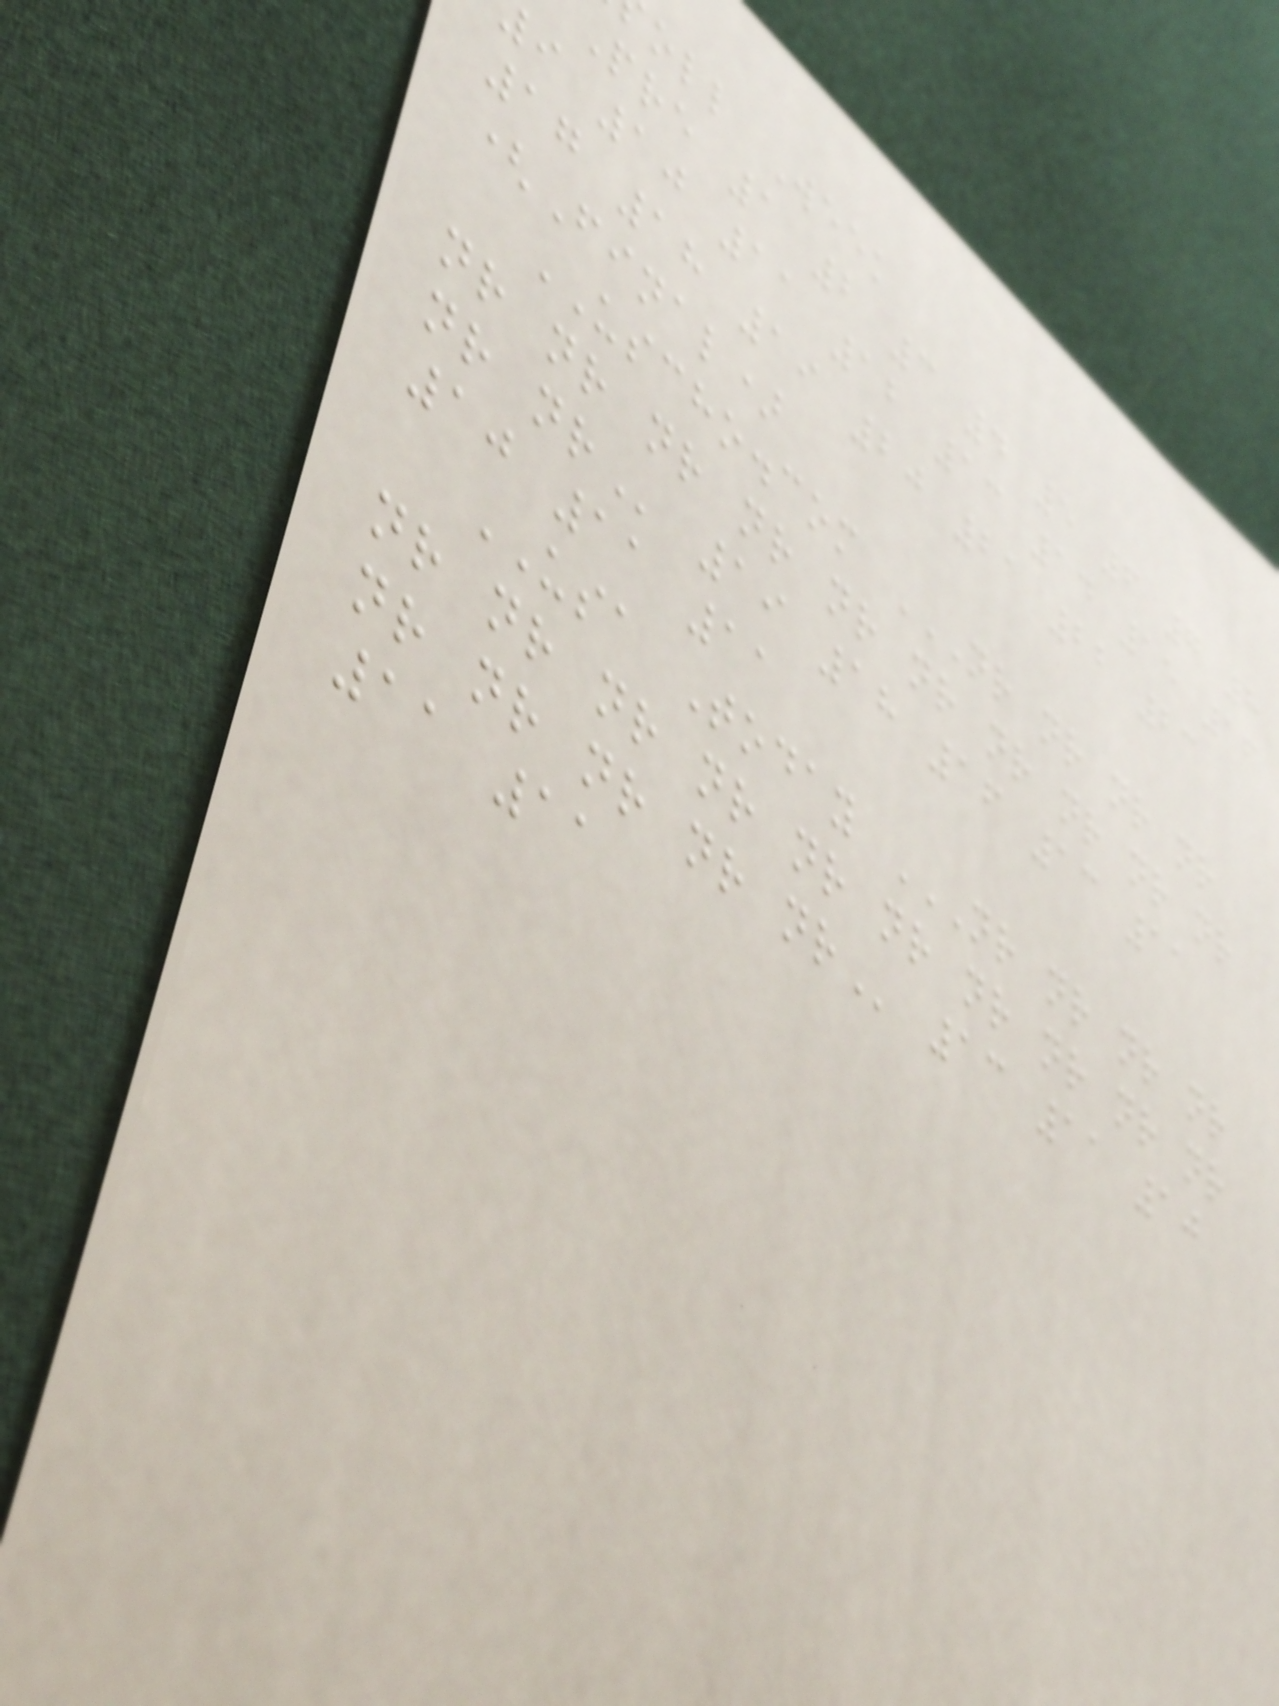oll Week
Pre 1 2 3 4 5 6 7 8
i 10 11 12 13 14 15 16
17 18 19 20 21 22 23
(Final)
USCHO.com NR NR NR NR
nr nr nr nr nr nr nr nr nr nr
10 11 11
USA Today NR NR NR NR
nr nr nr nr nr nr nr nr nr nr
nr nr nr nr
11 11
